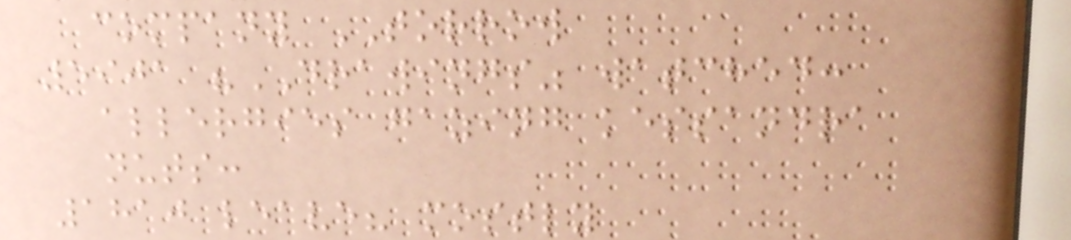company TORROW
5901 "DRAWINGS" watched:
allergies gazing kessandra
nuts:
1810 leave? mostly
